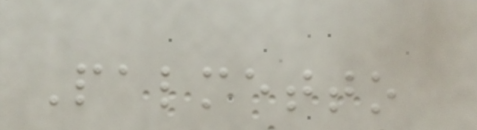Palmetto
